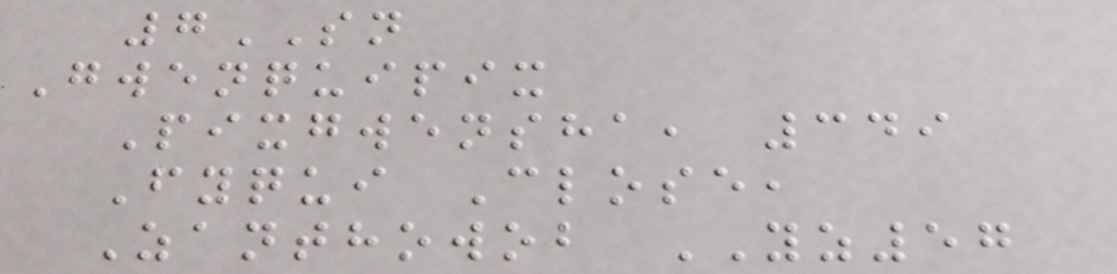7SN
Gwenquipix
Pixgwensha, 349
Fyqui Close,
Zanthowob YZ57
